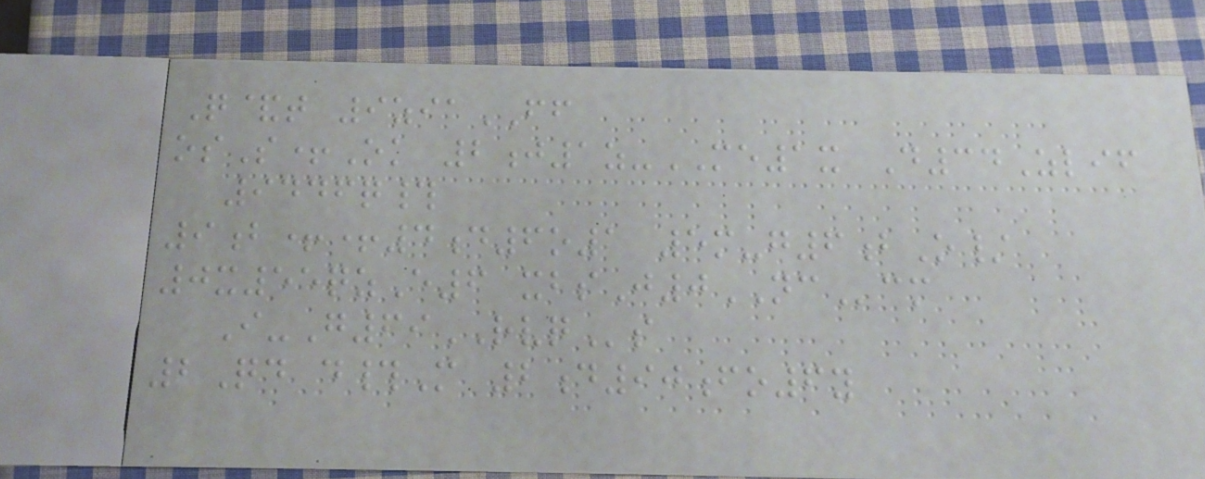Q&t 9ziaFF
osS+Ok 2j1z-ME1x D34Zlif
9446q#
9b++4d6o1 5m-g6bO/
0x55qzE6 xbsJ0NCcm
I-G69RVQs
2Qd d#M 2d90fo6y
